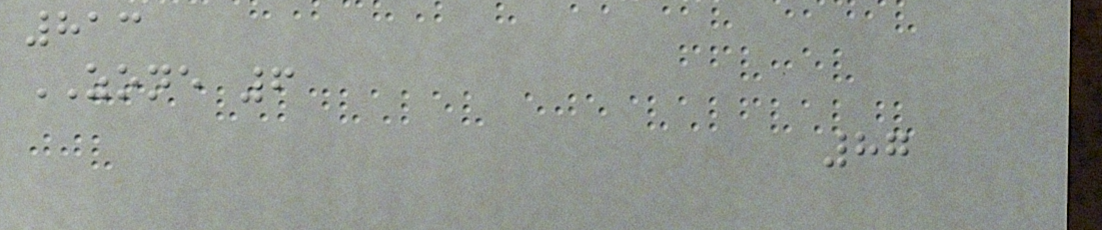813
ZONE 6
87
